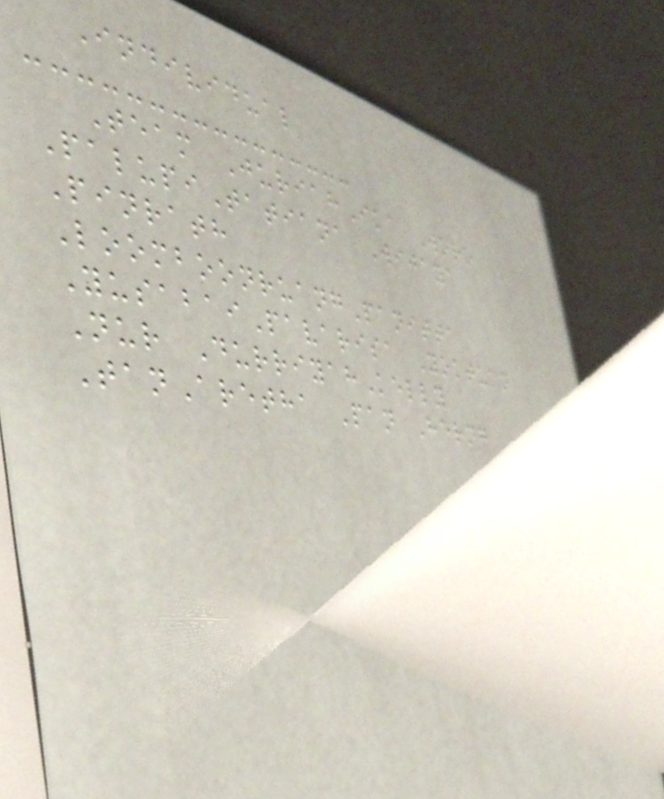Individual
Team JuriahIka Woro
PalupiTatiana Wijaya
Pinrath
LoomboonruangPanitta
YusabaiPavarisa Yoktuan
Nur DurriyahKelly
TanAretha Pan Herng
